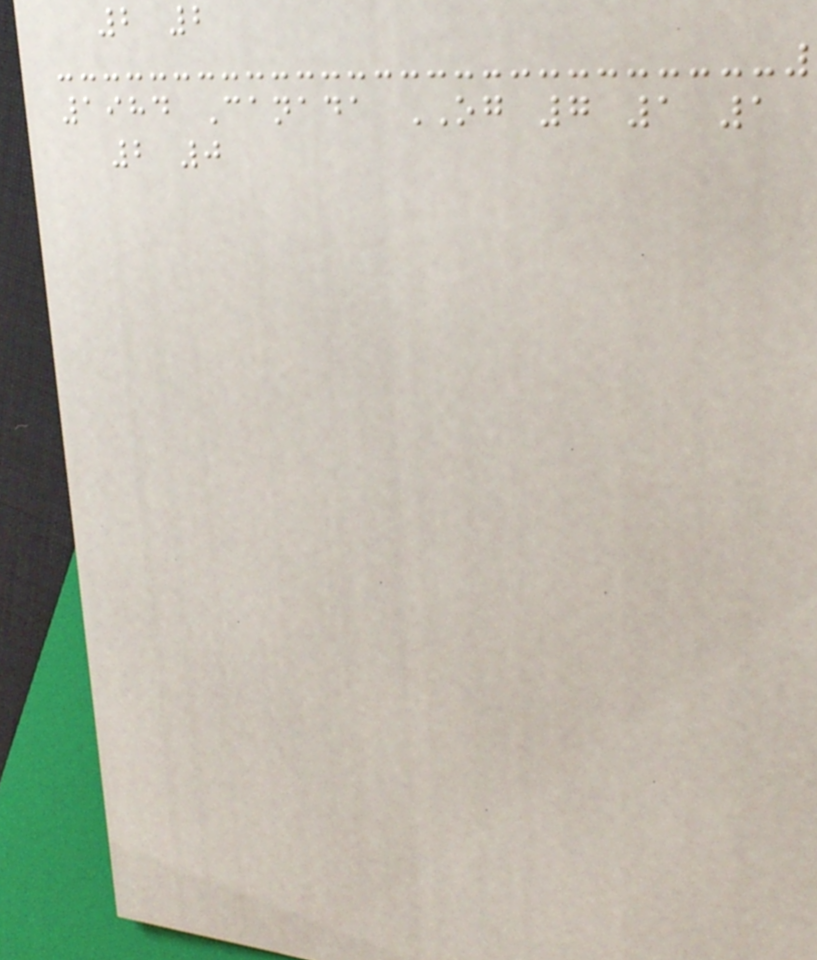2 2
1984 Canada OG 7 1 1
2 0
